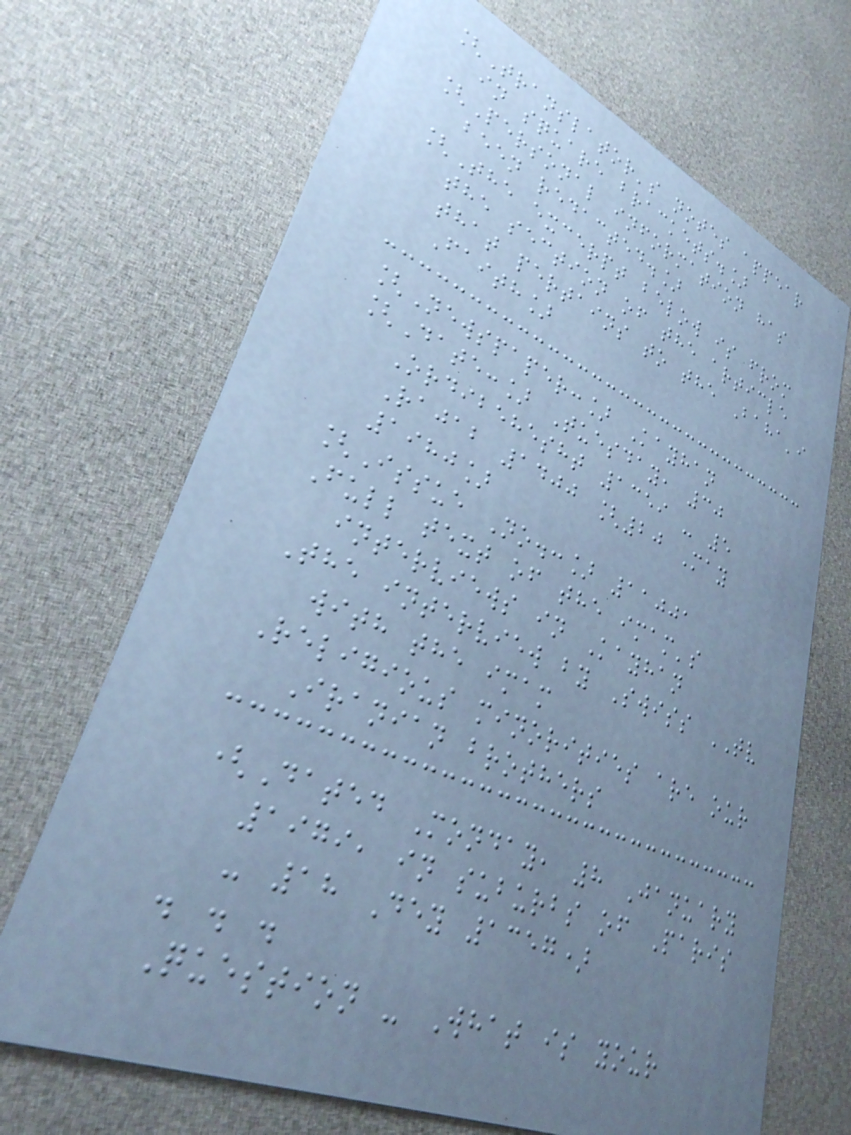[Translator's notes appear
in square brackets.]
[Personal information has
been redacted.]
[The excerpt below is from
the section of the article
that pertains to the Baha'i
Faith]
[Newspaper:] Kayhan
[Date:] Tuesday, 30
Ordibehesht 1359 - 5
Rajab 1400 [20 May
1980]
[Issue No.:] 11001
Full text of the imam's
interviews in Kayhan
The interview by Swiss TV
with the imam
Religious minorities are our
Iranian brothers
(Dated Monday, 8 January
1979, in suburbs of Paris
- 18 Dey 1357)
. . .
Question - What is your
